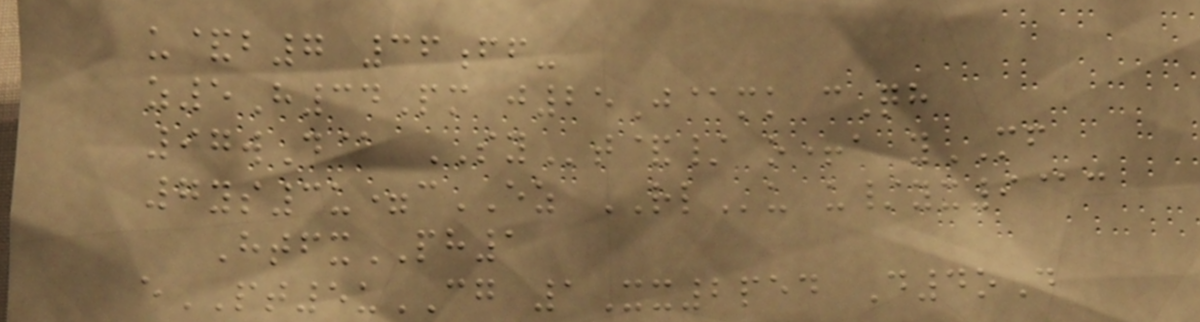u&b7 36ff-
z5H34Pm j25J@mk cQh
97wD@ SYt&/ o+a yMF
7ys3u=cEZ RLu u/yx9@c
HtfxPH1
ePT5uCG 1Xx2ped D4oD
